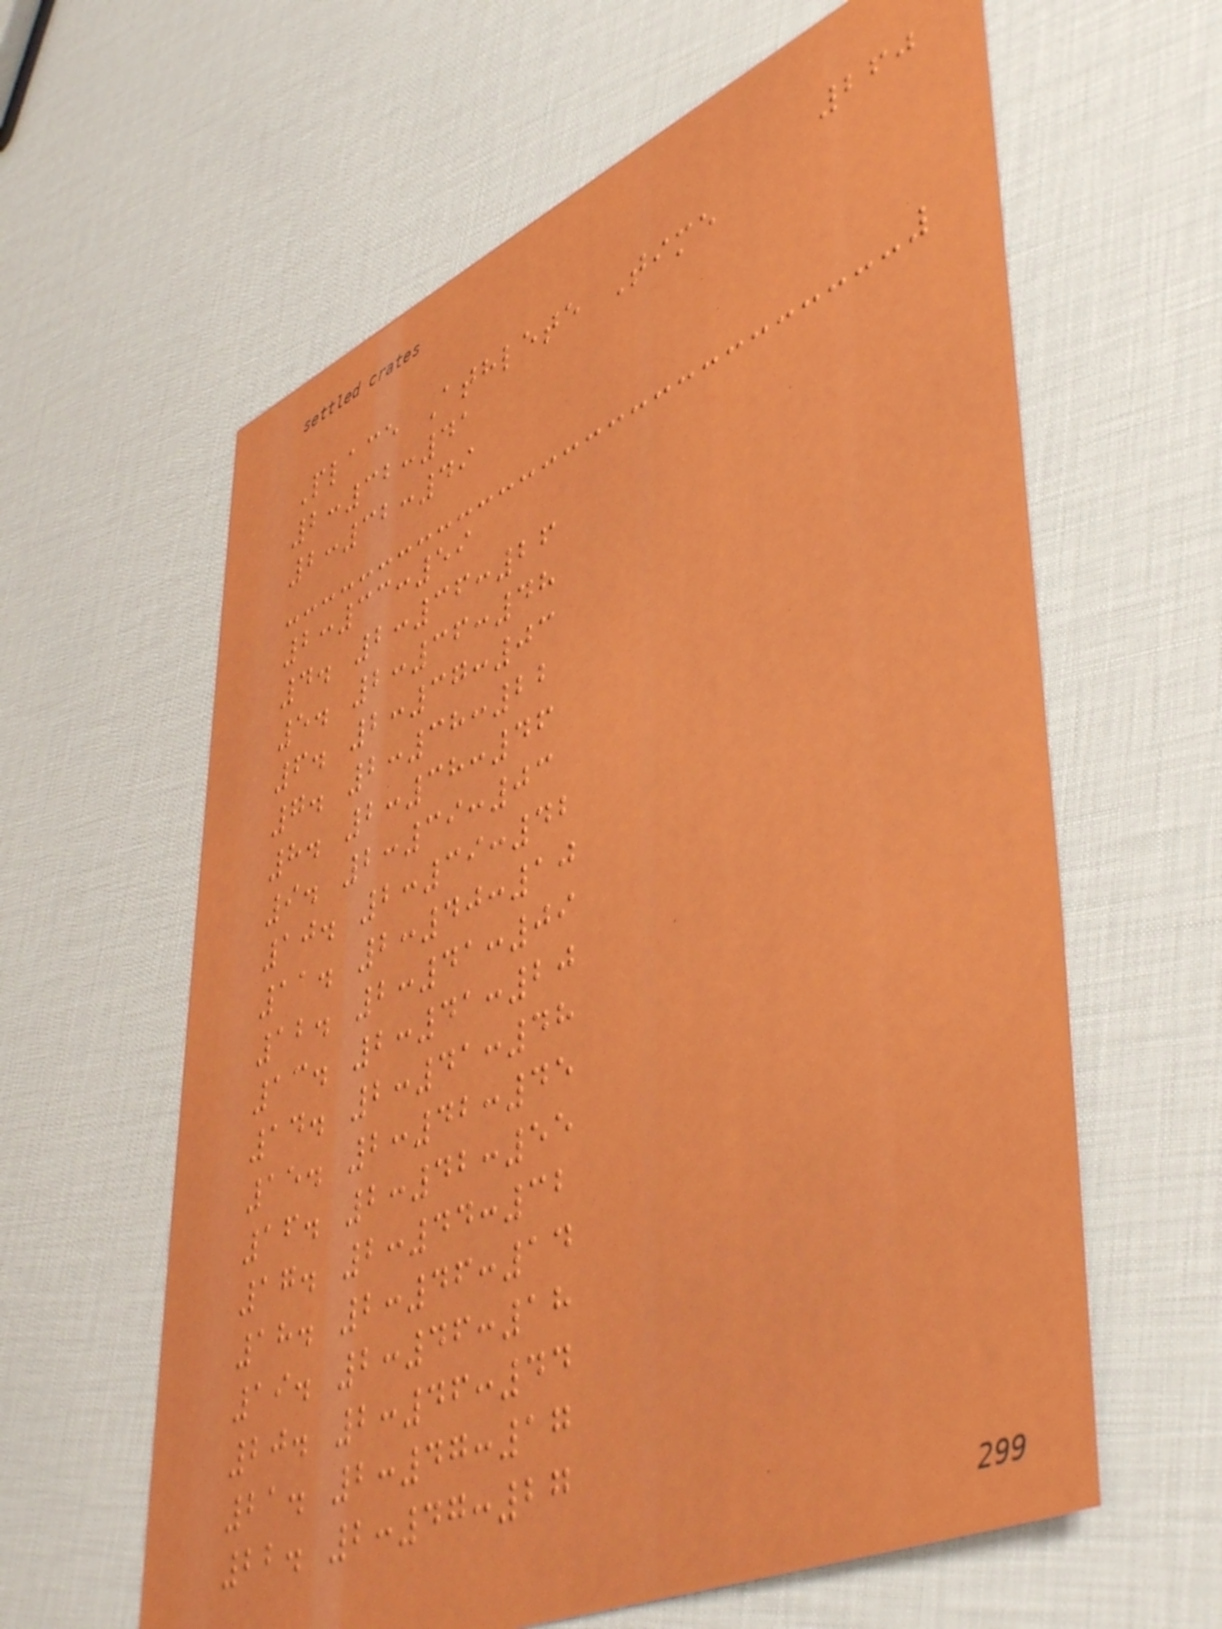260
Place Athlete Time
2:32:41
2:32:49
2:33:59
4. 2:36:26
5. 2:36:48
6. 2:37:03
7. 2:38:22
8. 2:38:46
9. 2:39:03
10. 2:39:42
11. 2:40:10
12. 2:41:09
13. 2:41:20
14. 2:41:48
15. 2:42:45
16. 2:42:55
17. 2:44:32
18. 2:46:14
19. 2:46:18
20. 2:46:44
21. 2:47:17
22. 2:47:27
